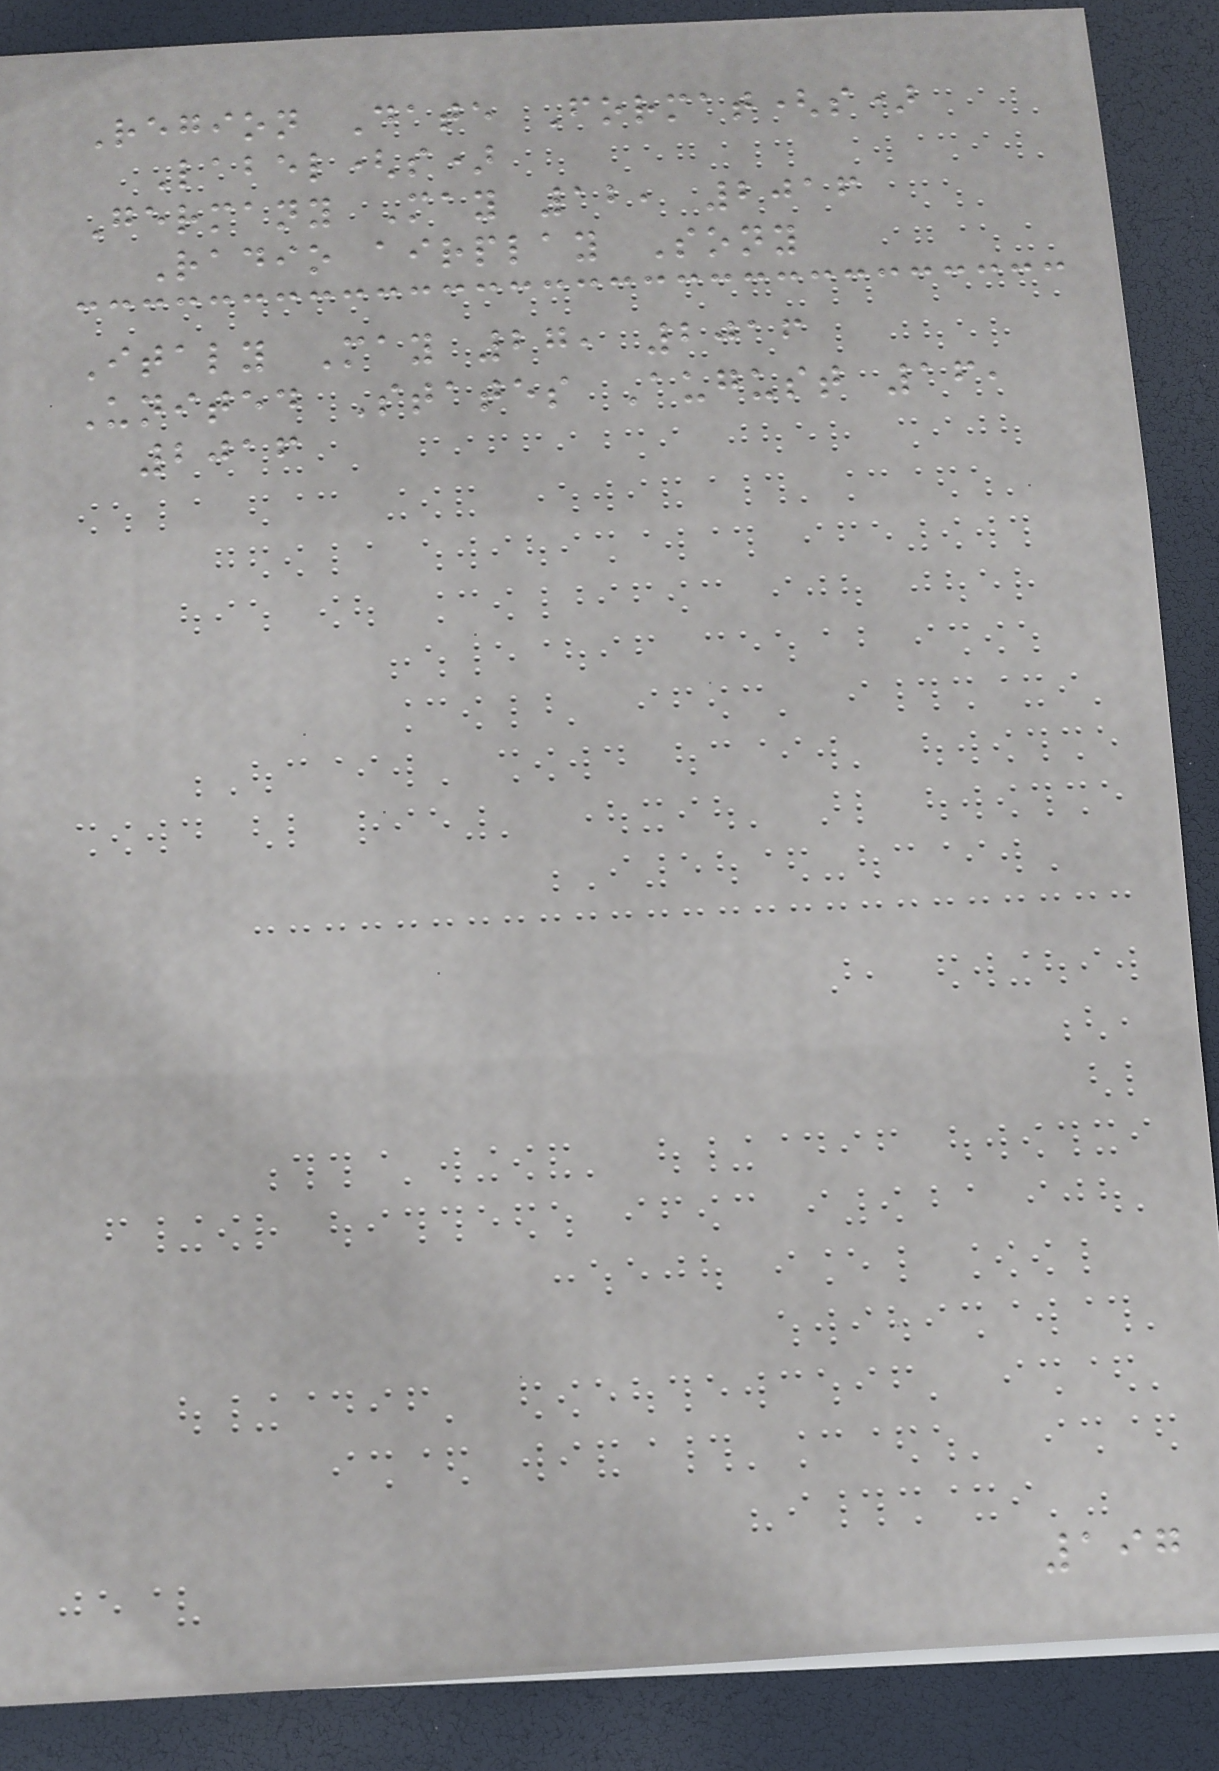Region Date Format(s)
Label(s)
Germany May 12, 2016
Radio airplay Sony
Italy May 27, 2016
United States August 16,
2016
197
